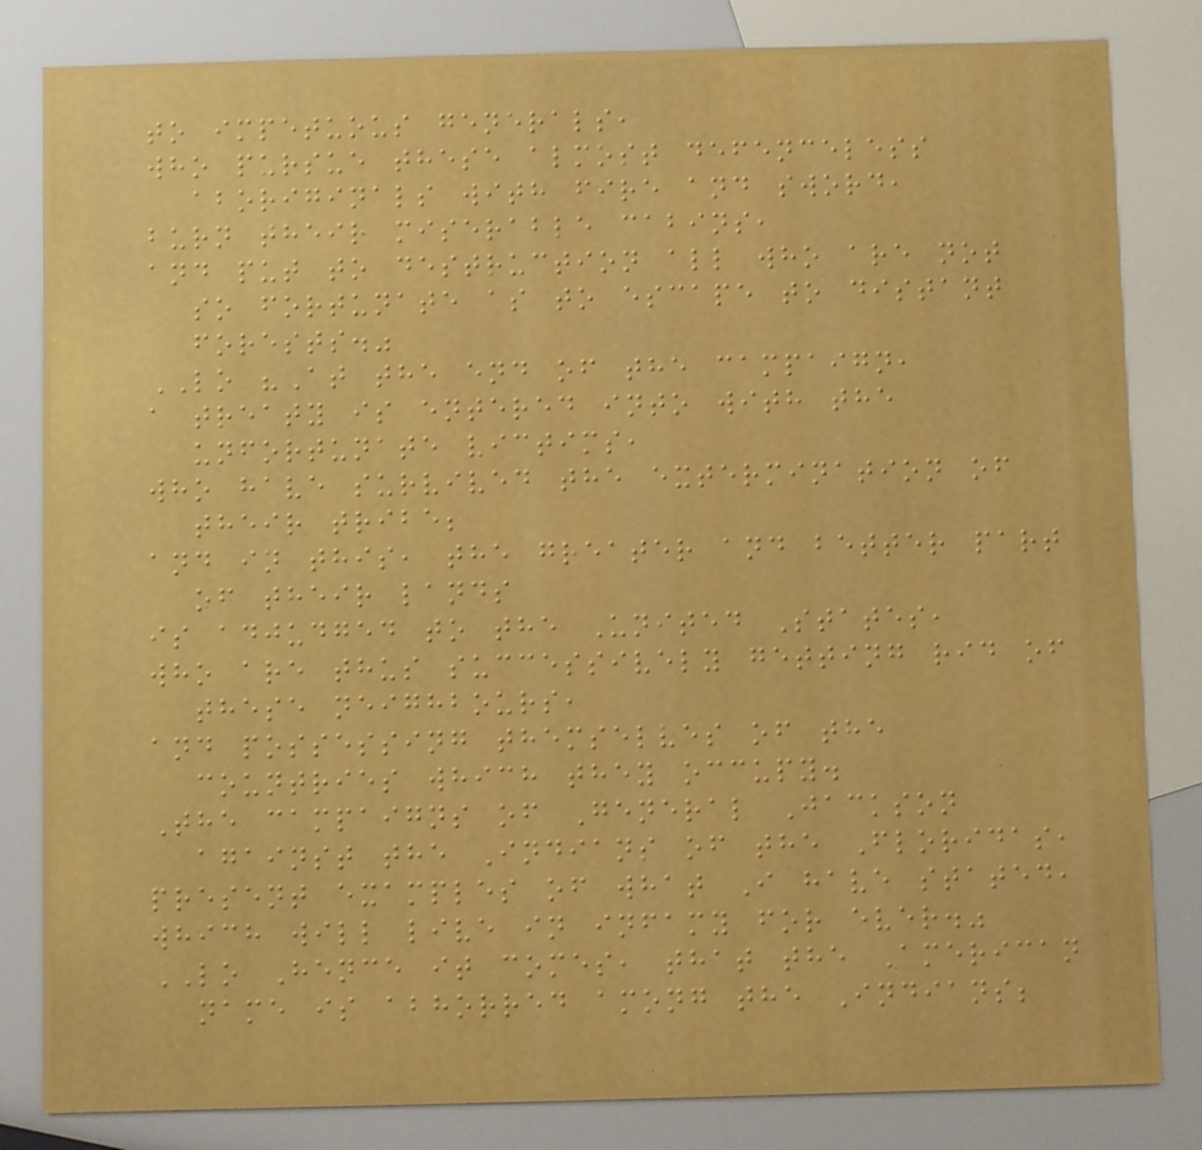to impetuous generals,
who pursue these almost defenceless
aboriginals with fire and sword,
burn their miserable cabins,
and put to destruction all who are not
so fortunate as to escape to distant
forests."
LO "At the end of the campaign,
a treaty is entered into with the
unfortunate victims,
who have survived the extermination of
their tribe;
and in this, the greater and better part
of their lands
is adjudged to the United States,
who are thus successively getting rid of
these neighbours,
and possessing themselves of the
countries which they occupy.
The campaigns of General Jackson
against the Indians of the Floridas,
present examples of what I have stated,
which will live in infamy for ever."
LO Hence it comes, that the American
name is abhorred among the Indians;
